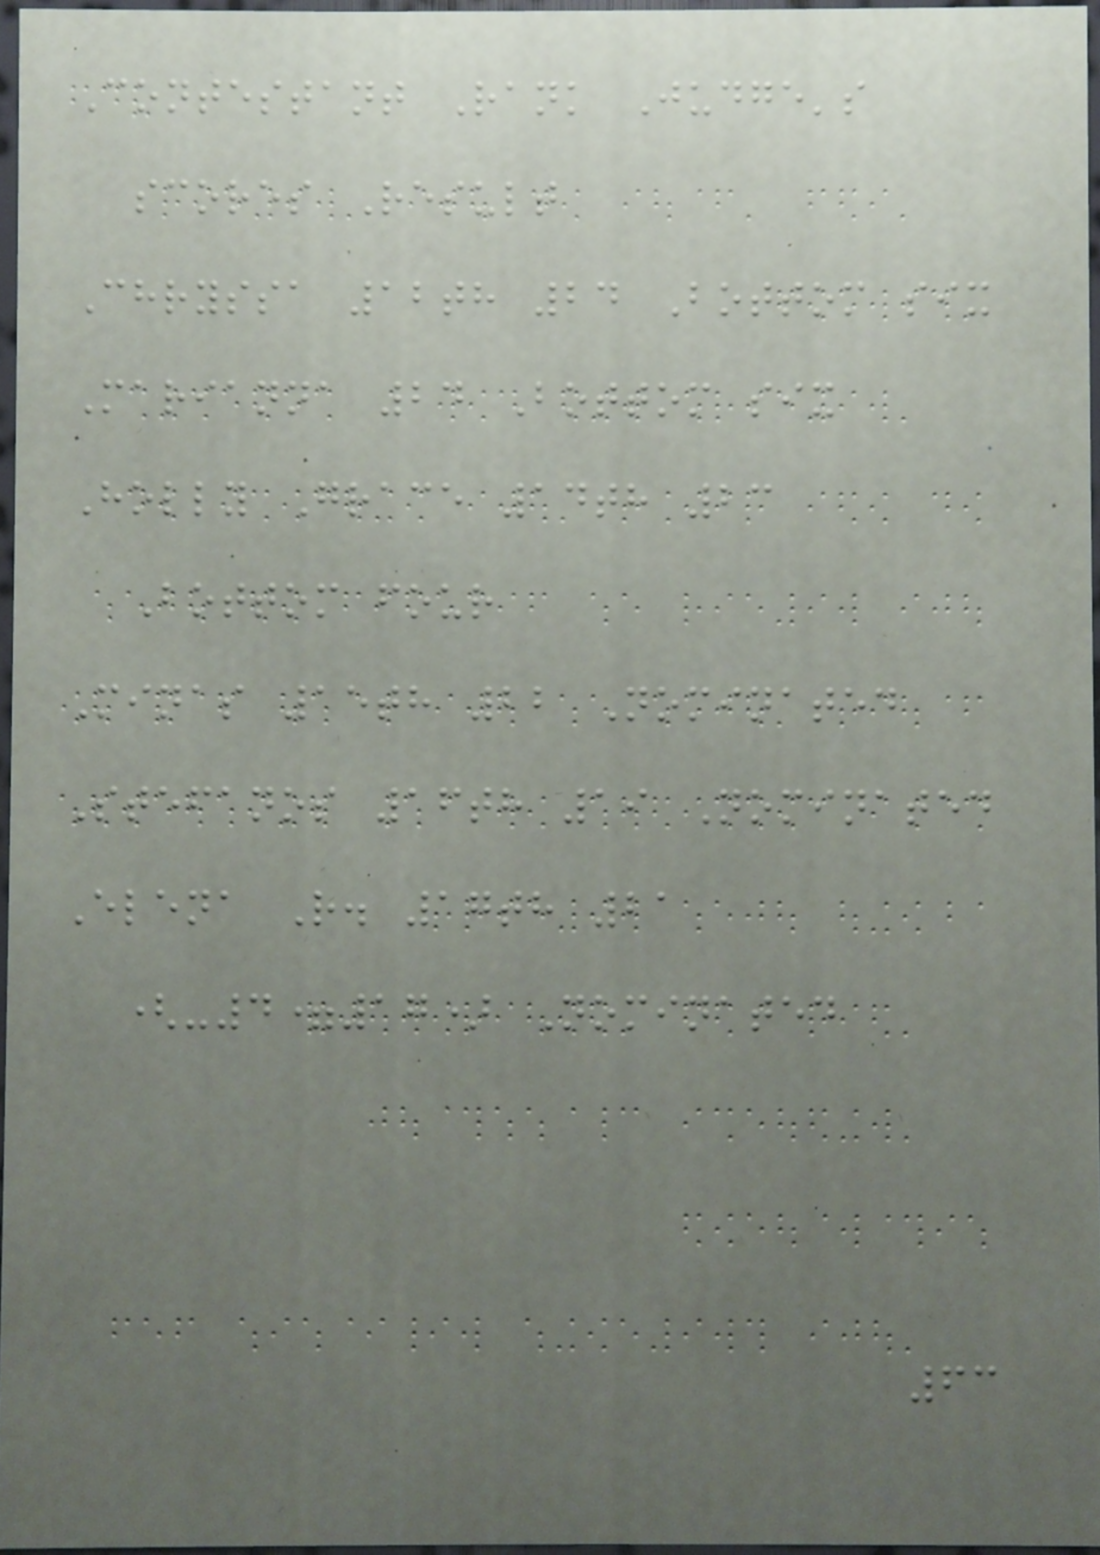Contestant Rank Judge's
scores Result
Chryssa 12th 24 Bottom six
Marianna 24 Bottom six
Holly Grace 14th 23
Bottom four
Minas 15th 22 Nominated
Stefanos 16th 19 Nominated
Elena R. 17th 21
(-4=17) Nominated
63
